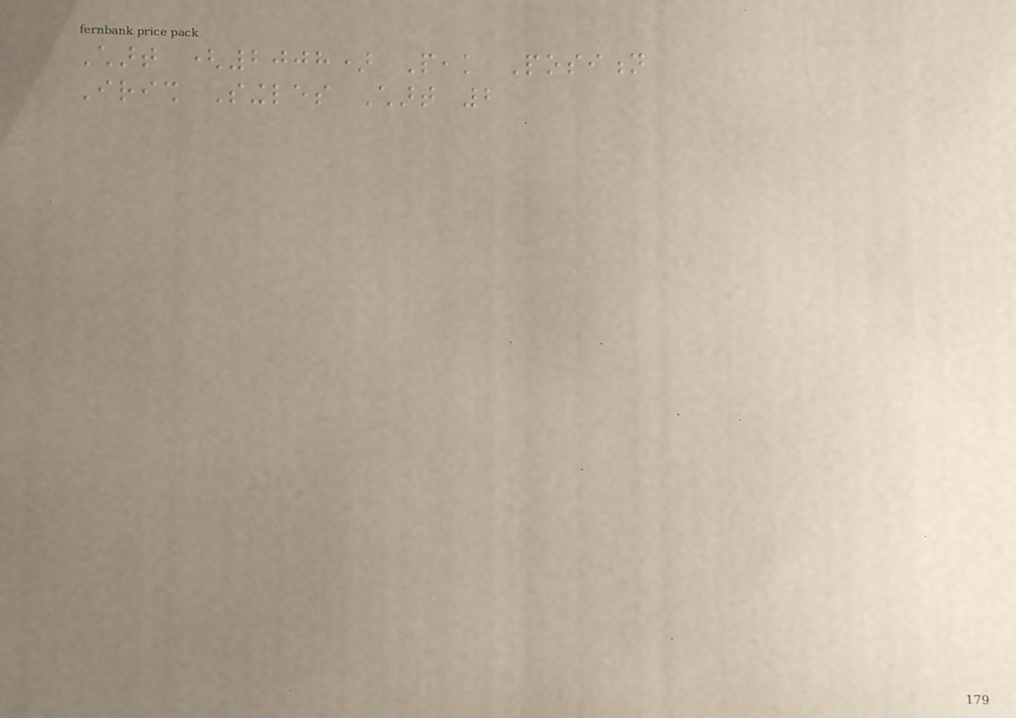Chart (2008) Peak Position
Irish Singles Chart 2
